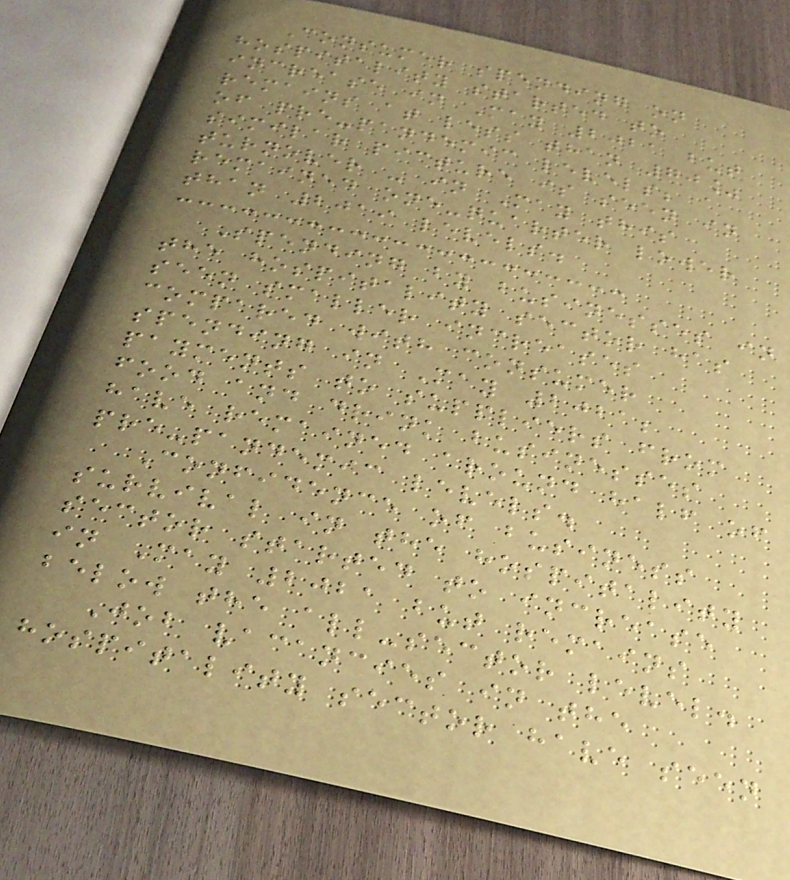Consumer spending on
hospitality started to
increase in May 2021 but
remains at less than 70%
of pre-pandemic levels; a
similar picture is seen in
turnover - in May this
remained one-quarter lower
than 2019 levels.
Spending by businesses in
the hospitality sector has
seen smaller increases
compared with consumer
spending in May 2021;
payments to suppliers from
food and drink businesses
have remained around half of
pre-pandemic levels.
Confidence of business
survival in the hospitality
sector started to increase
in May 2021 but remains
below the all-sector level.
Job vacancies in the
hospitality sector have seen
